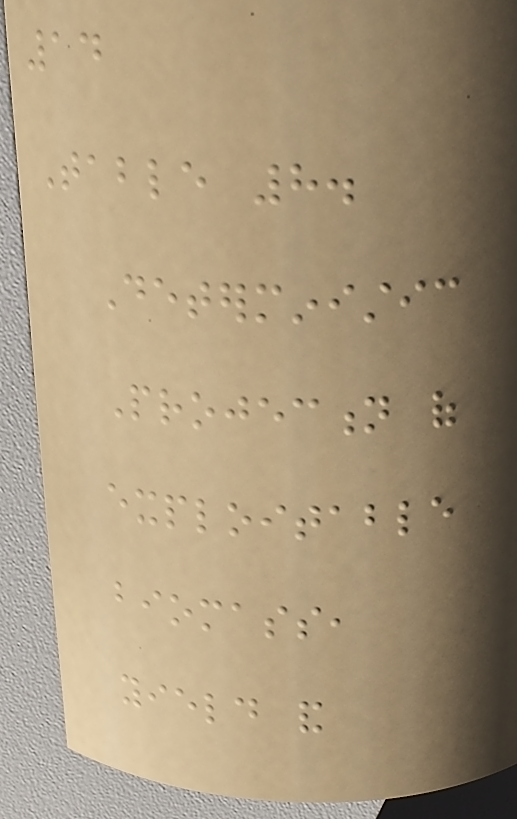14
Table 8.
Deterministic
Projection of
exploitable
biomass,
yield and
